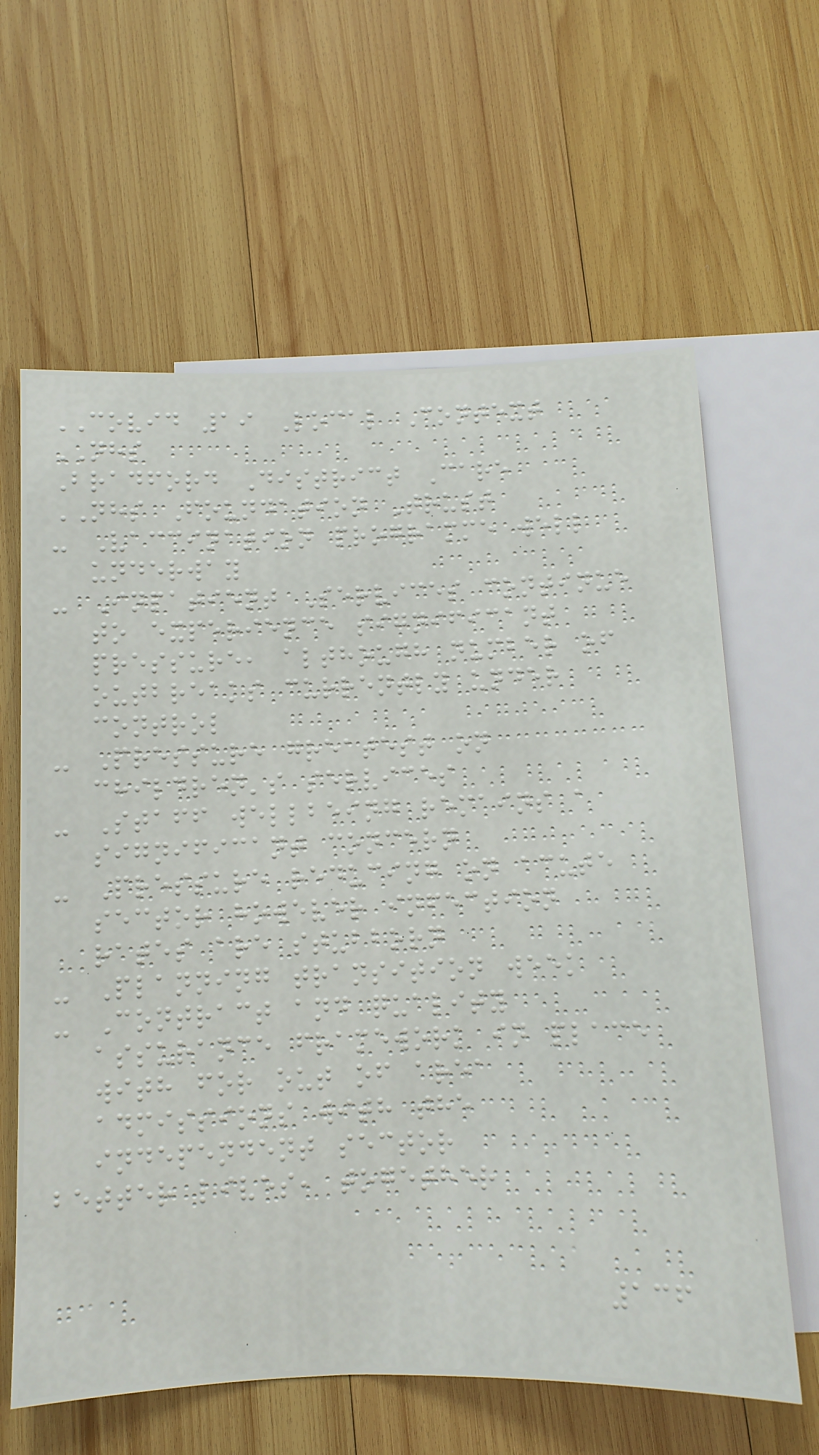COVID 19 Local Context
NHS
Bradford District Care
NHS Foundation Trust
- Vaccination programme well
underway
- Inpatient Services continue
to experience significant
pressure, although number of
outbreaks currently under
control
- Pressure greatest on
children's services
- Staff wellbeing remains a
significant concern
- Pressure reducing on acute
sector however infection
rates are stubborn
- Planning transition week
- Contract and quality
assurance framework in place
with for out of area
admissions with the
independent sector
better lives, together
136
